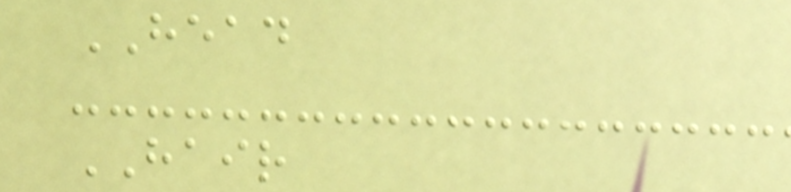HEAD
HAIR
